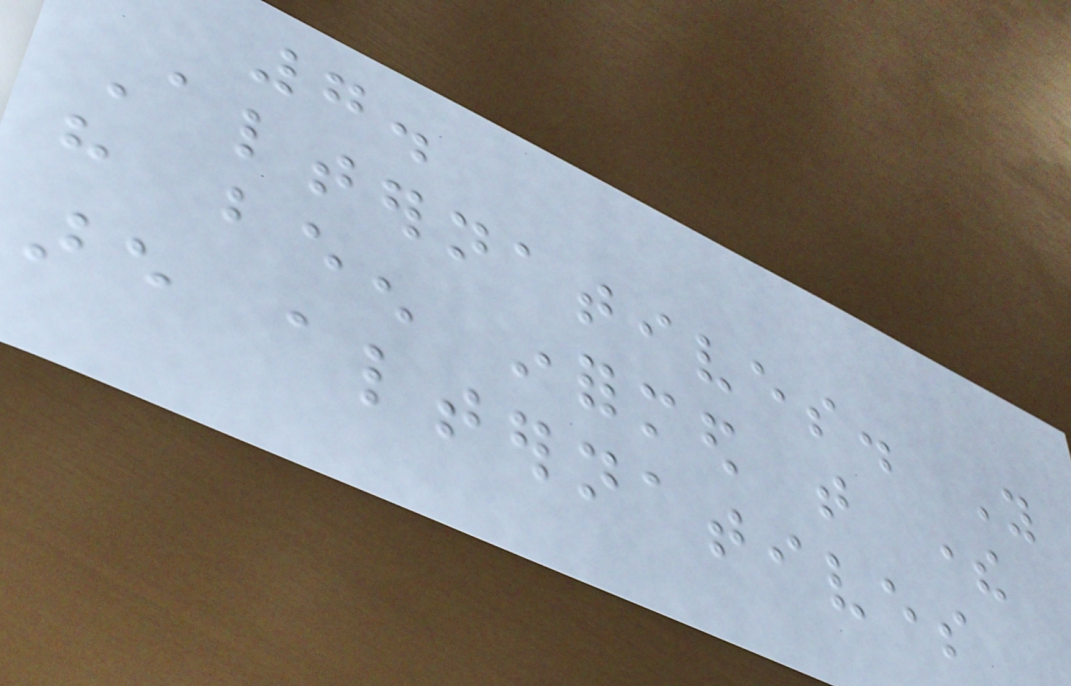7.
Alternatives. You
have been informed that there
are alternatives
